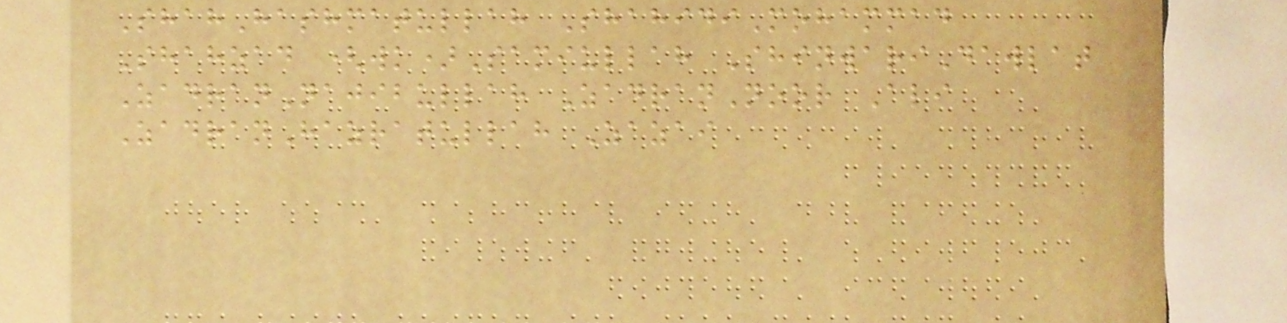ShahHashmatullah ShahidiMohammad
Shahzad (wk)Samiullah ShinwariDawlat
ZadranNajibullah ZadranNoor Ali
ZadranHazratullah Zazai
